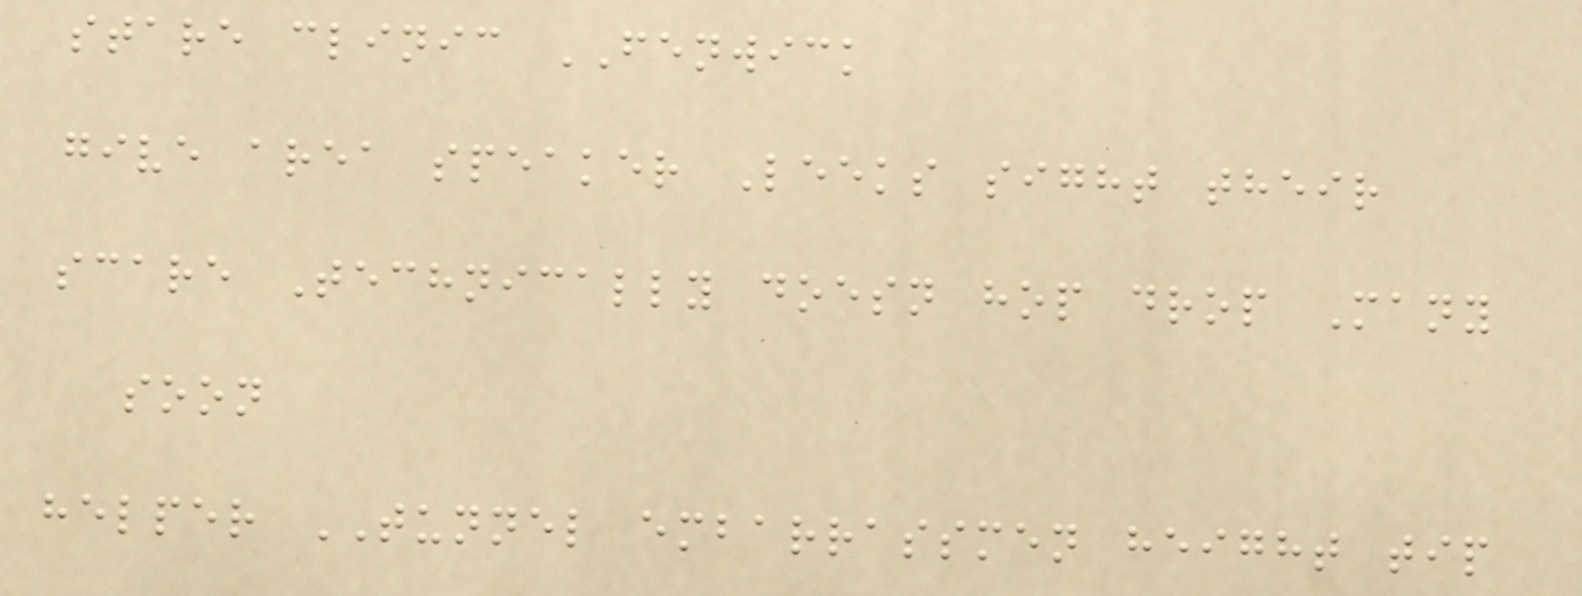stare clinic FENWICK
give area speaker Leeks sight their
scare Technically doesn hop drop Many
soon
helper TUNNEL embarrassmen height tip
